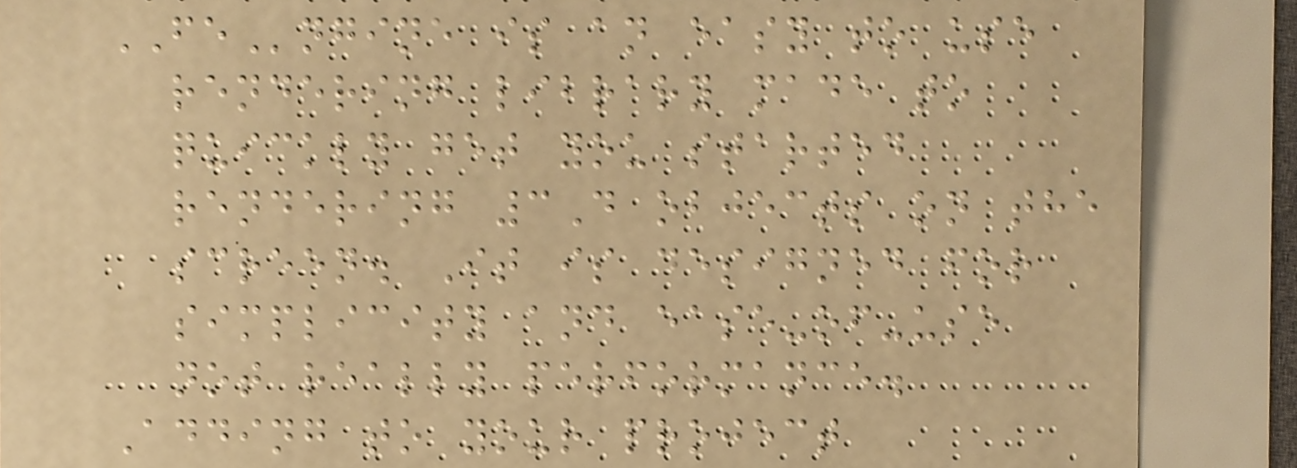FEngine is an easy to use
rendering library made to
quickly get you started
rendering 3D objects on the
screen. It is designed for
simplicity and ease-of-use
not really performance.
Adding to your project
